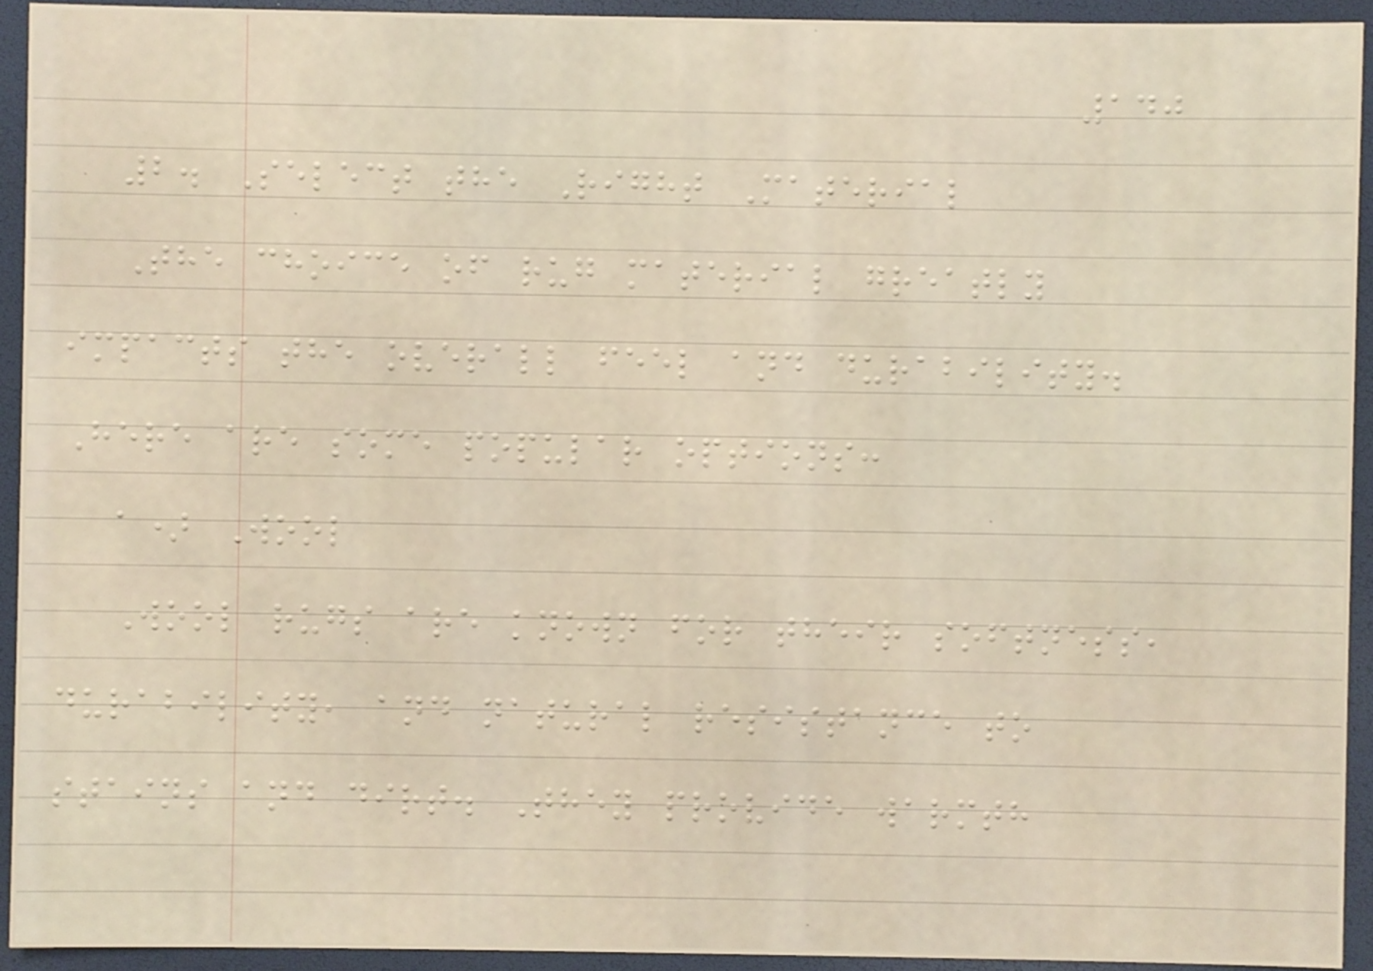140
2. Select the Right Material
The choice of rug material greatly
impacts the overall feel and durability.
Here are some popular options:
a) Wool
Wool rugs are known for their softness,
durability, and natural resistance to
stains and dirt. They provide warmth
